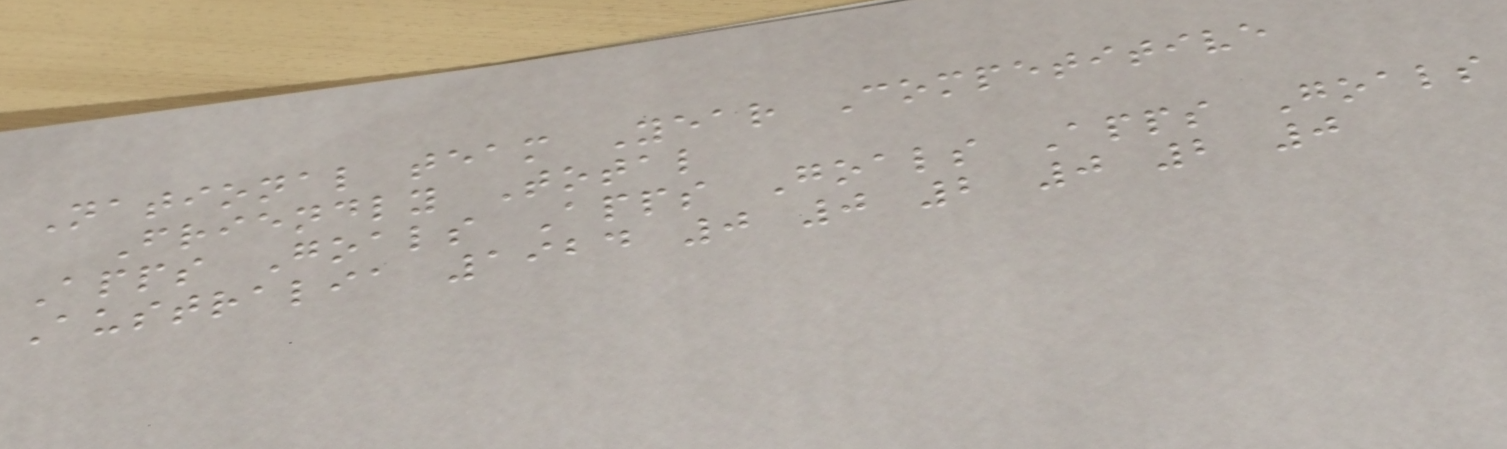National team Year Competitive
Friendly Total
Apps Goals Apps Goals Apps Goals
Australia 1924 0 0 2 0 2 0
